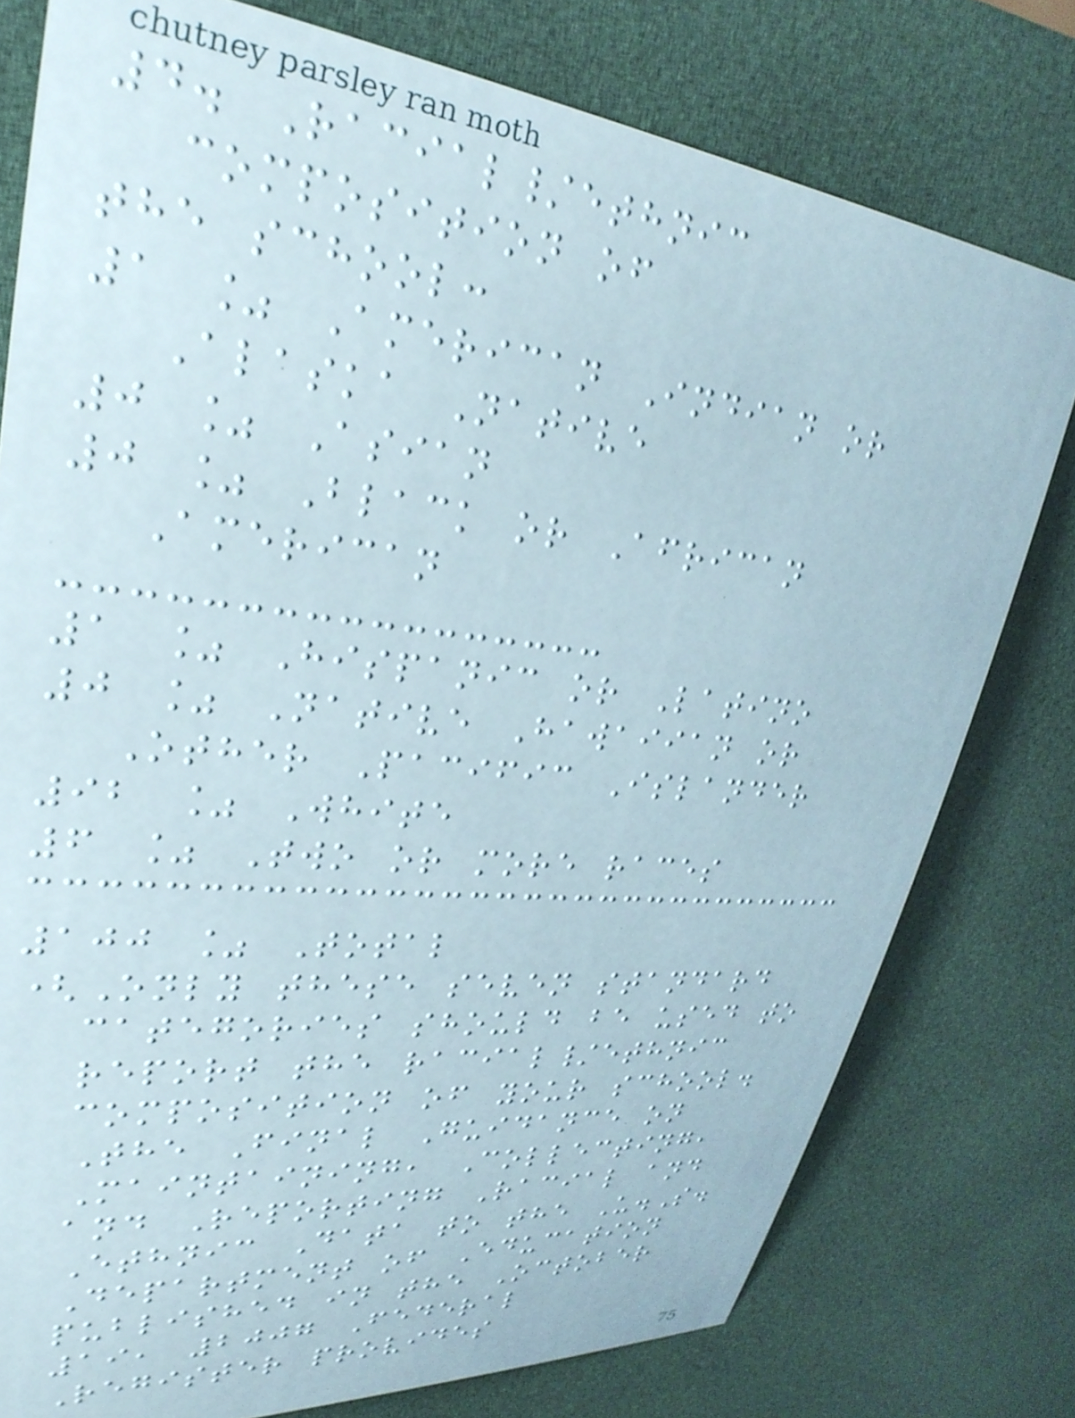4. Racial/ethnic
composition of
the school:
1 % American Indian or
Alaska Native
0 % Asian
0 % Black or African
American
1 % Hispanic or Latino
0 % Native Hawaiian or
Other Pacific Islander
92 % White
6 % Two or more races
100 % Total
(Only these seven standard
categories should be used to
report the racial/ethnic
composition of your school.
The Final Guidance on
Maintaining, Collecting,
and Reporting Racial and
Ethnic Data to the U.S.
Department of Education
published in the October
19, 2007 Federal
Register provides
